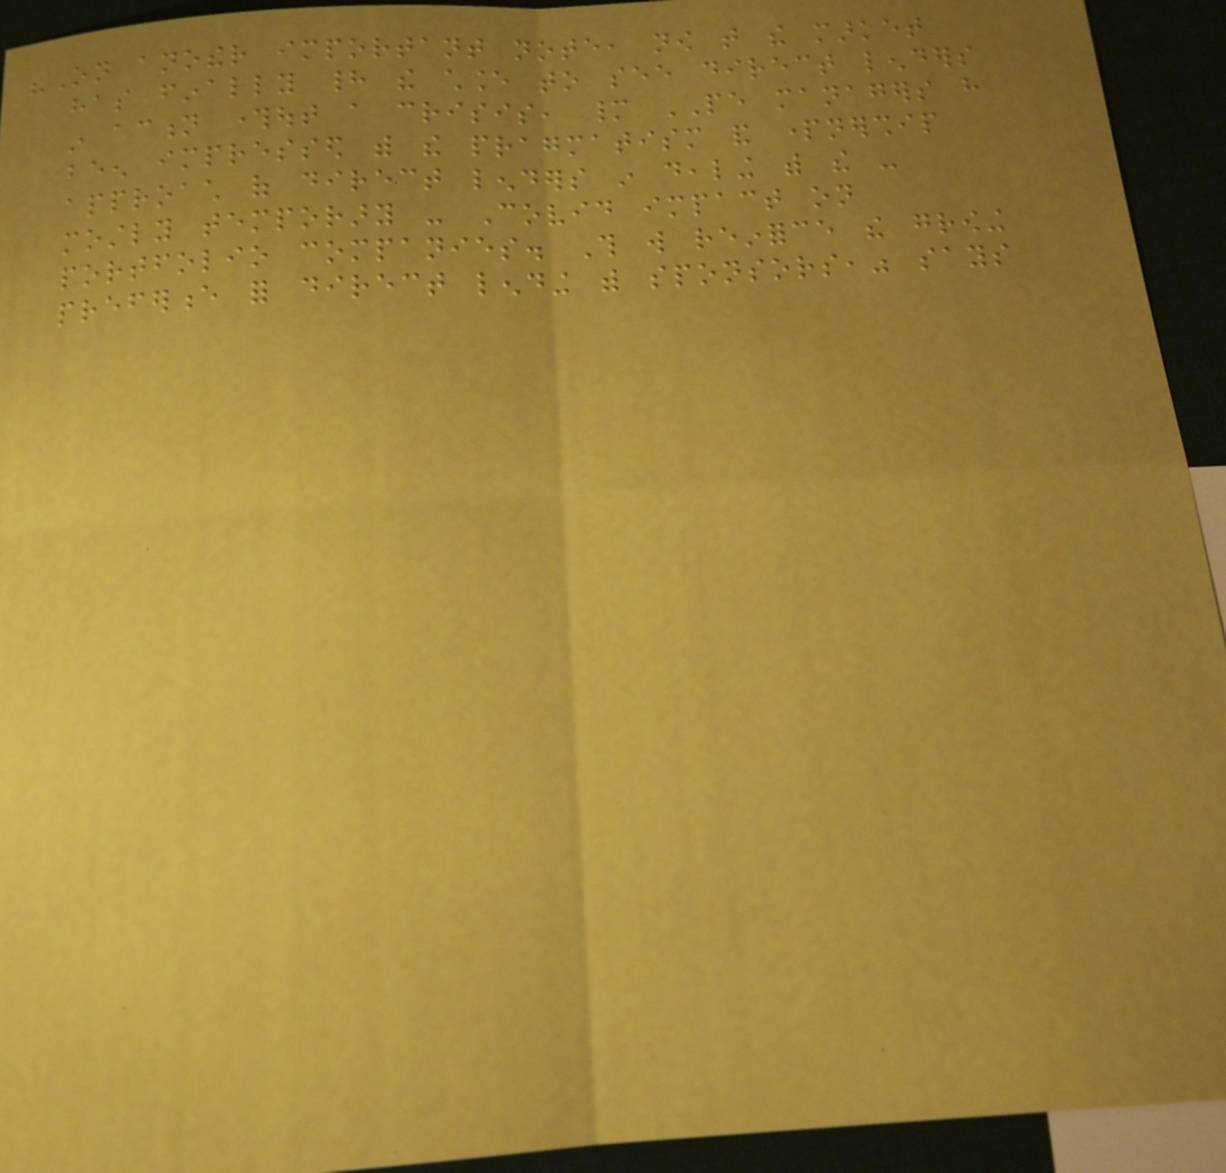"On another important note, now that the market
has finally had the chance to see direct lenders
in action throughout a crisis, many PE managers have
been impressed with the pragmatism and partnership
approach of direct lenders in dealing with the -
mostly temporary - Covid impact on
portfolio companies. This will reinforce the growing
preference for direct lending with sponsors," says
